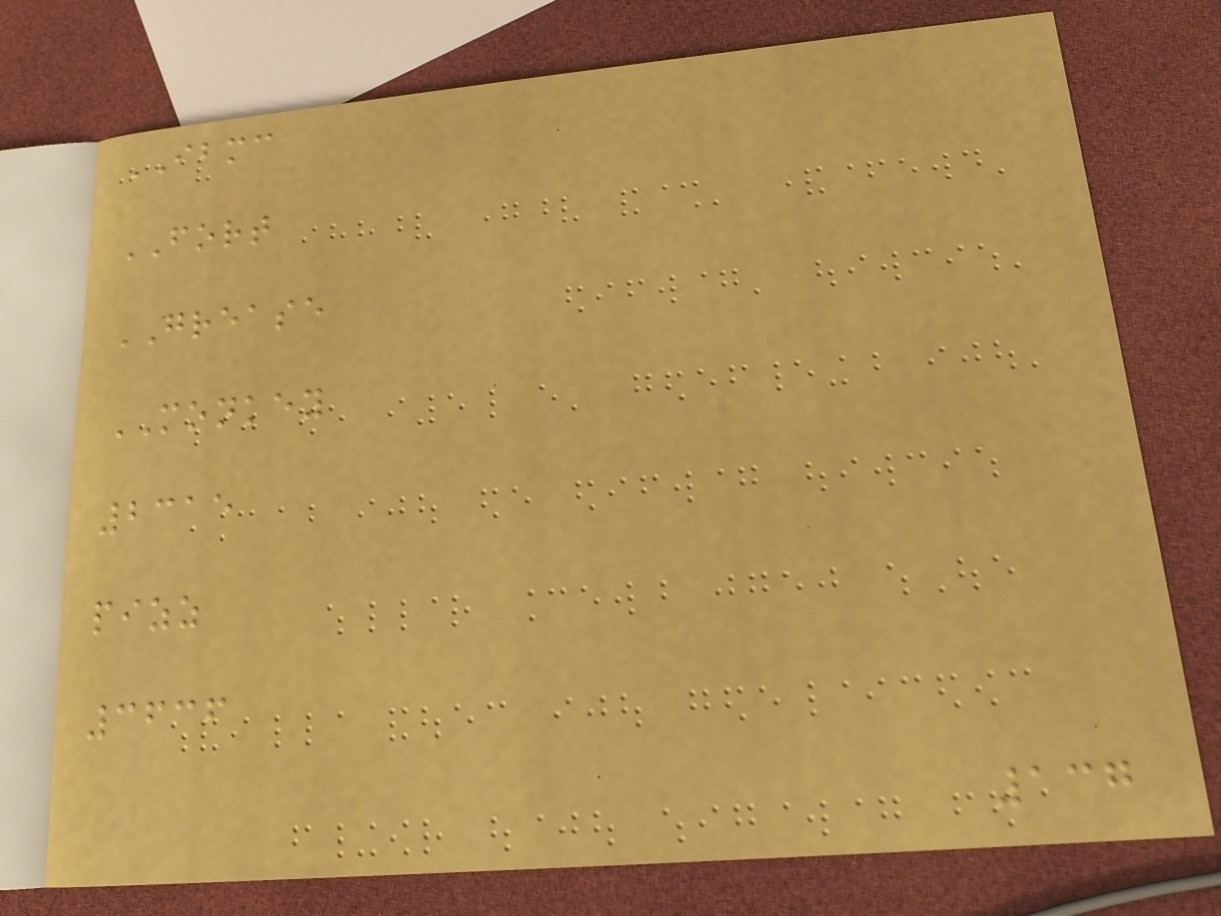IBMC
FORT
GREASE
MONKEY
2315
pizz
3636
137
